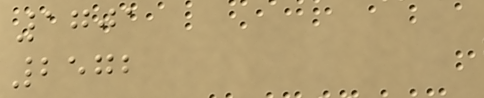1701
2572
